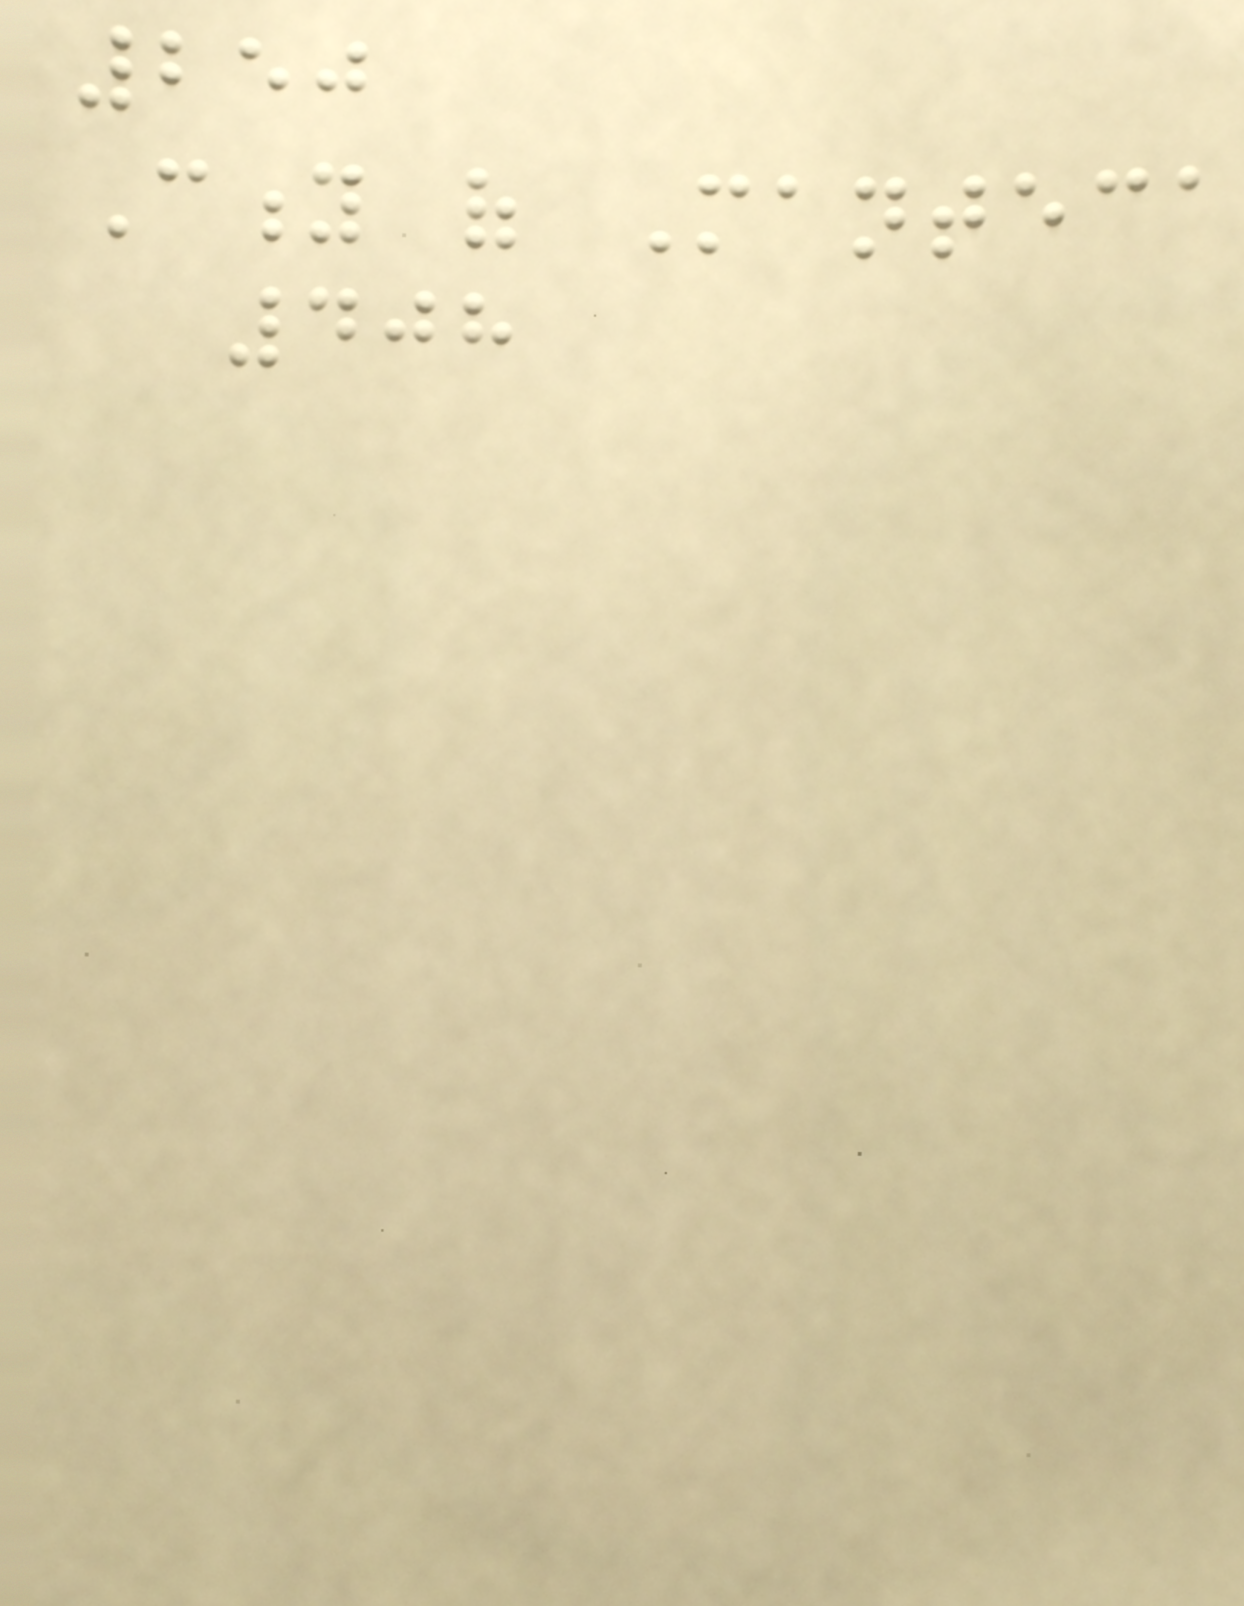250
City of Manteca
408
